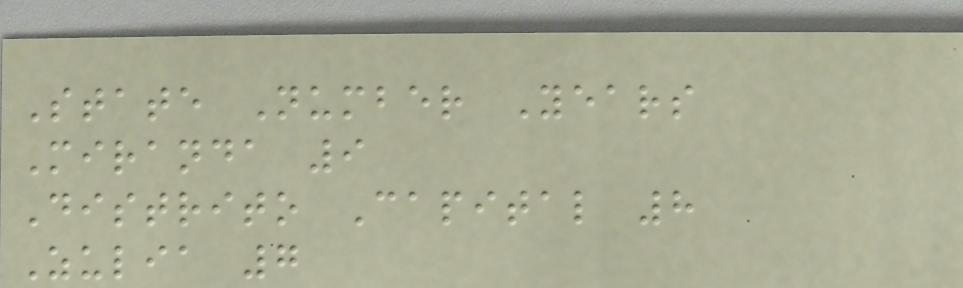State Number Years
Miranda 9
Distrito Capital 8
Zulia 7
